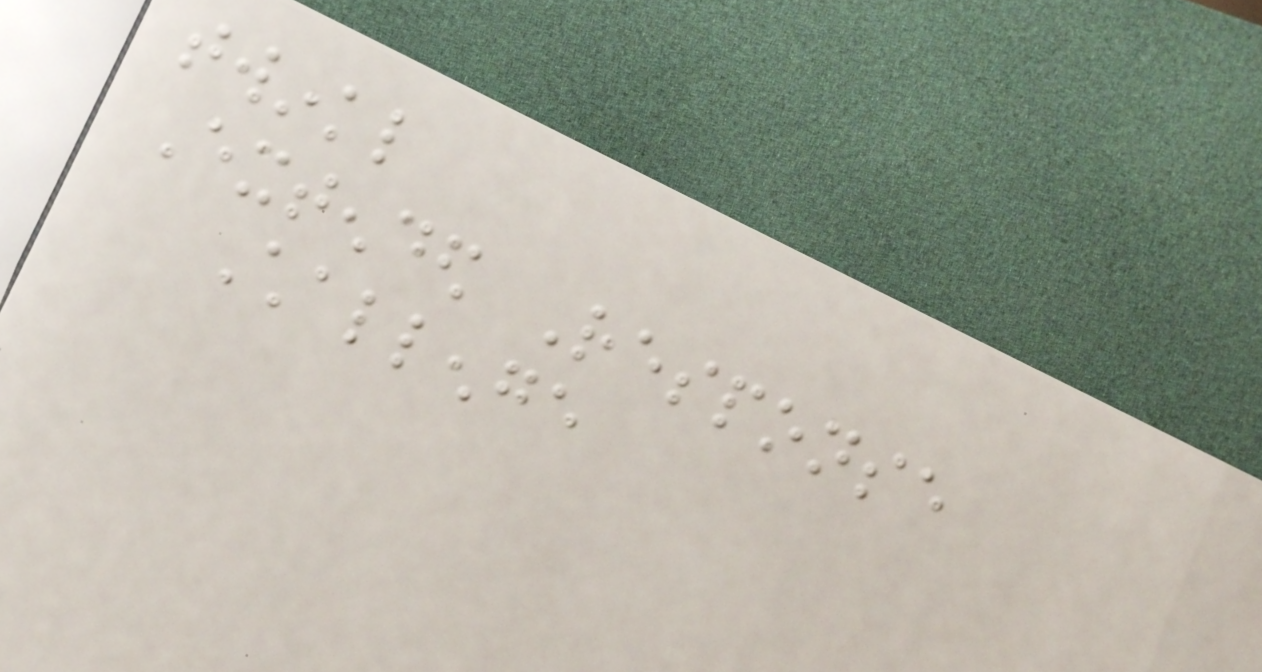twinkl
Extended Response
Challenge
